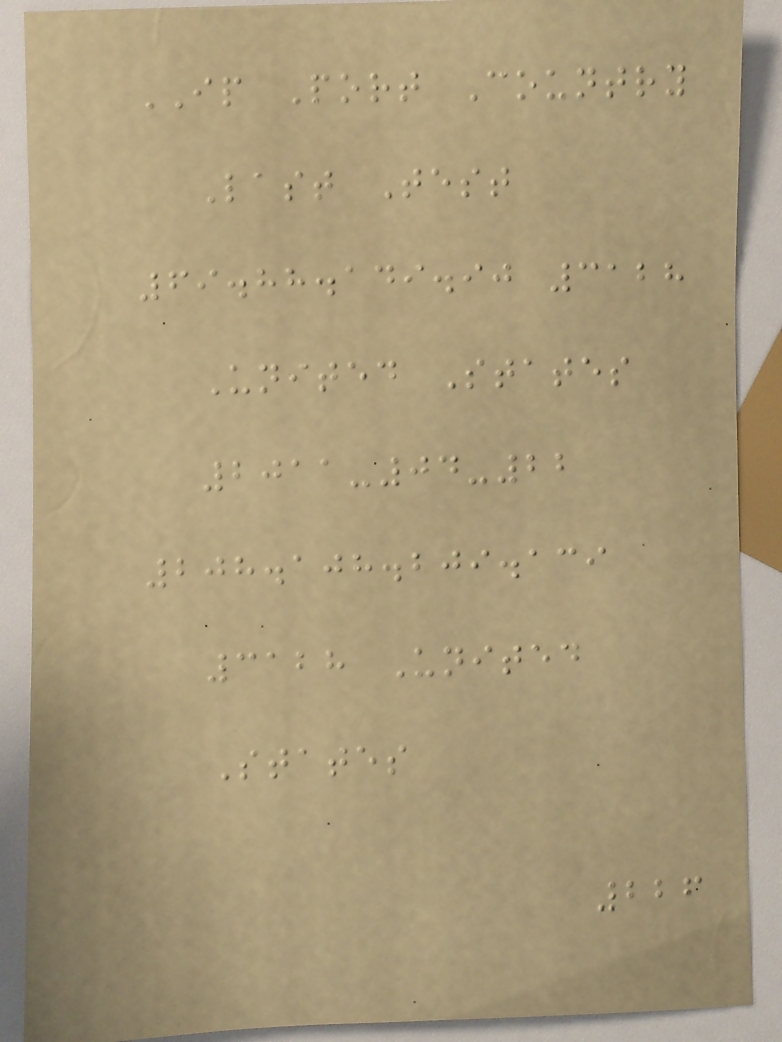IP Port Country
Last Test
69.88.149.90 3128
United States
2011-04-22
208.108.209.139
3128 United
States
226
